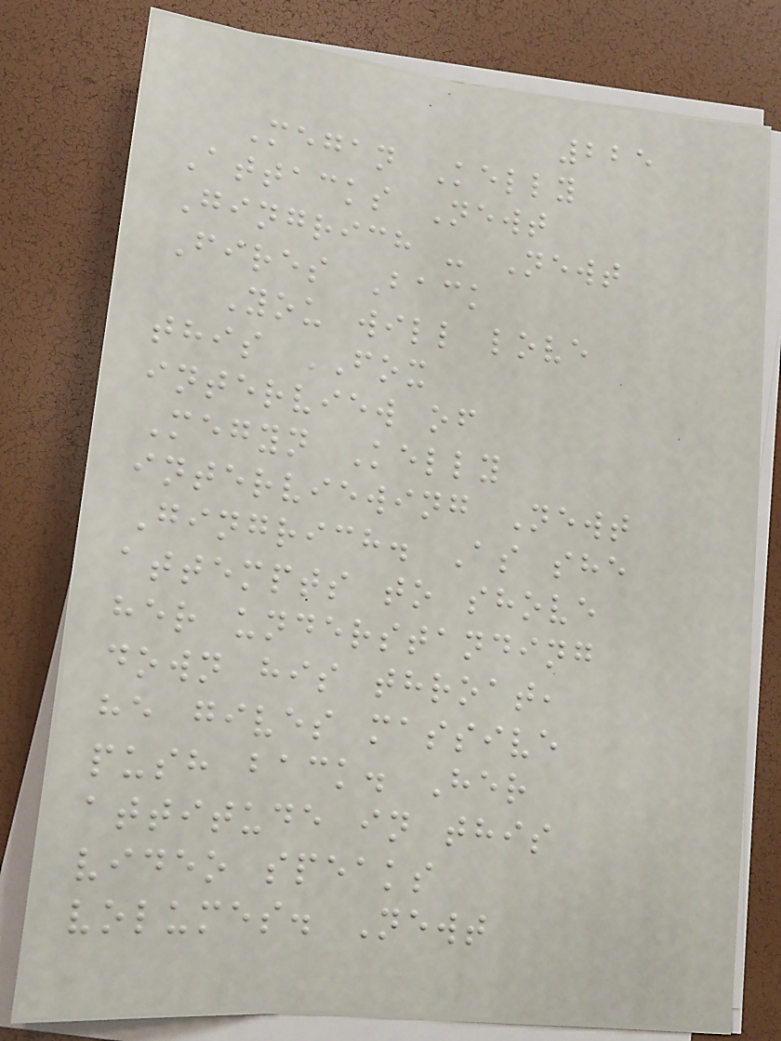225
Megan Kelly
Attacks Newt
Gingrich - Newt
Fires Back
You will love
this FOX
interview of
Megyn Kelly
interviewing Newt
Gingrich. As she
attempts to shove
her understanding
down his throat,
he gives massive
push back. Her
attitude in this
video speaks
volumes. Newt
